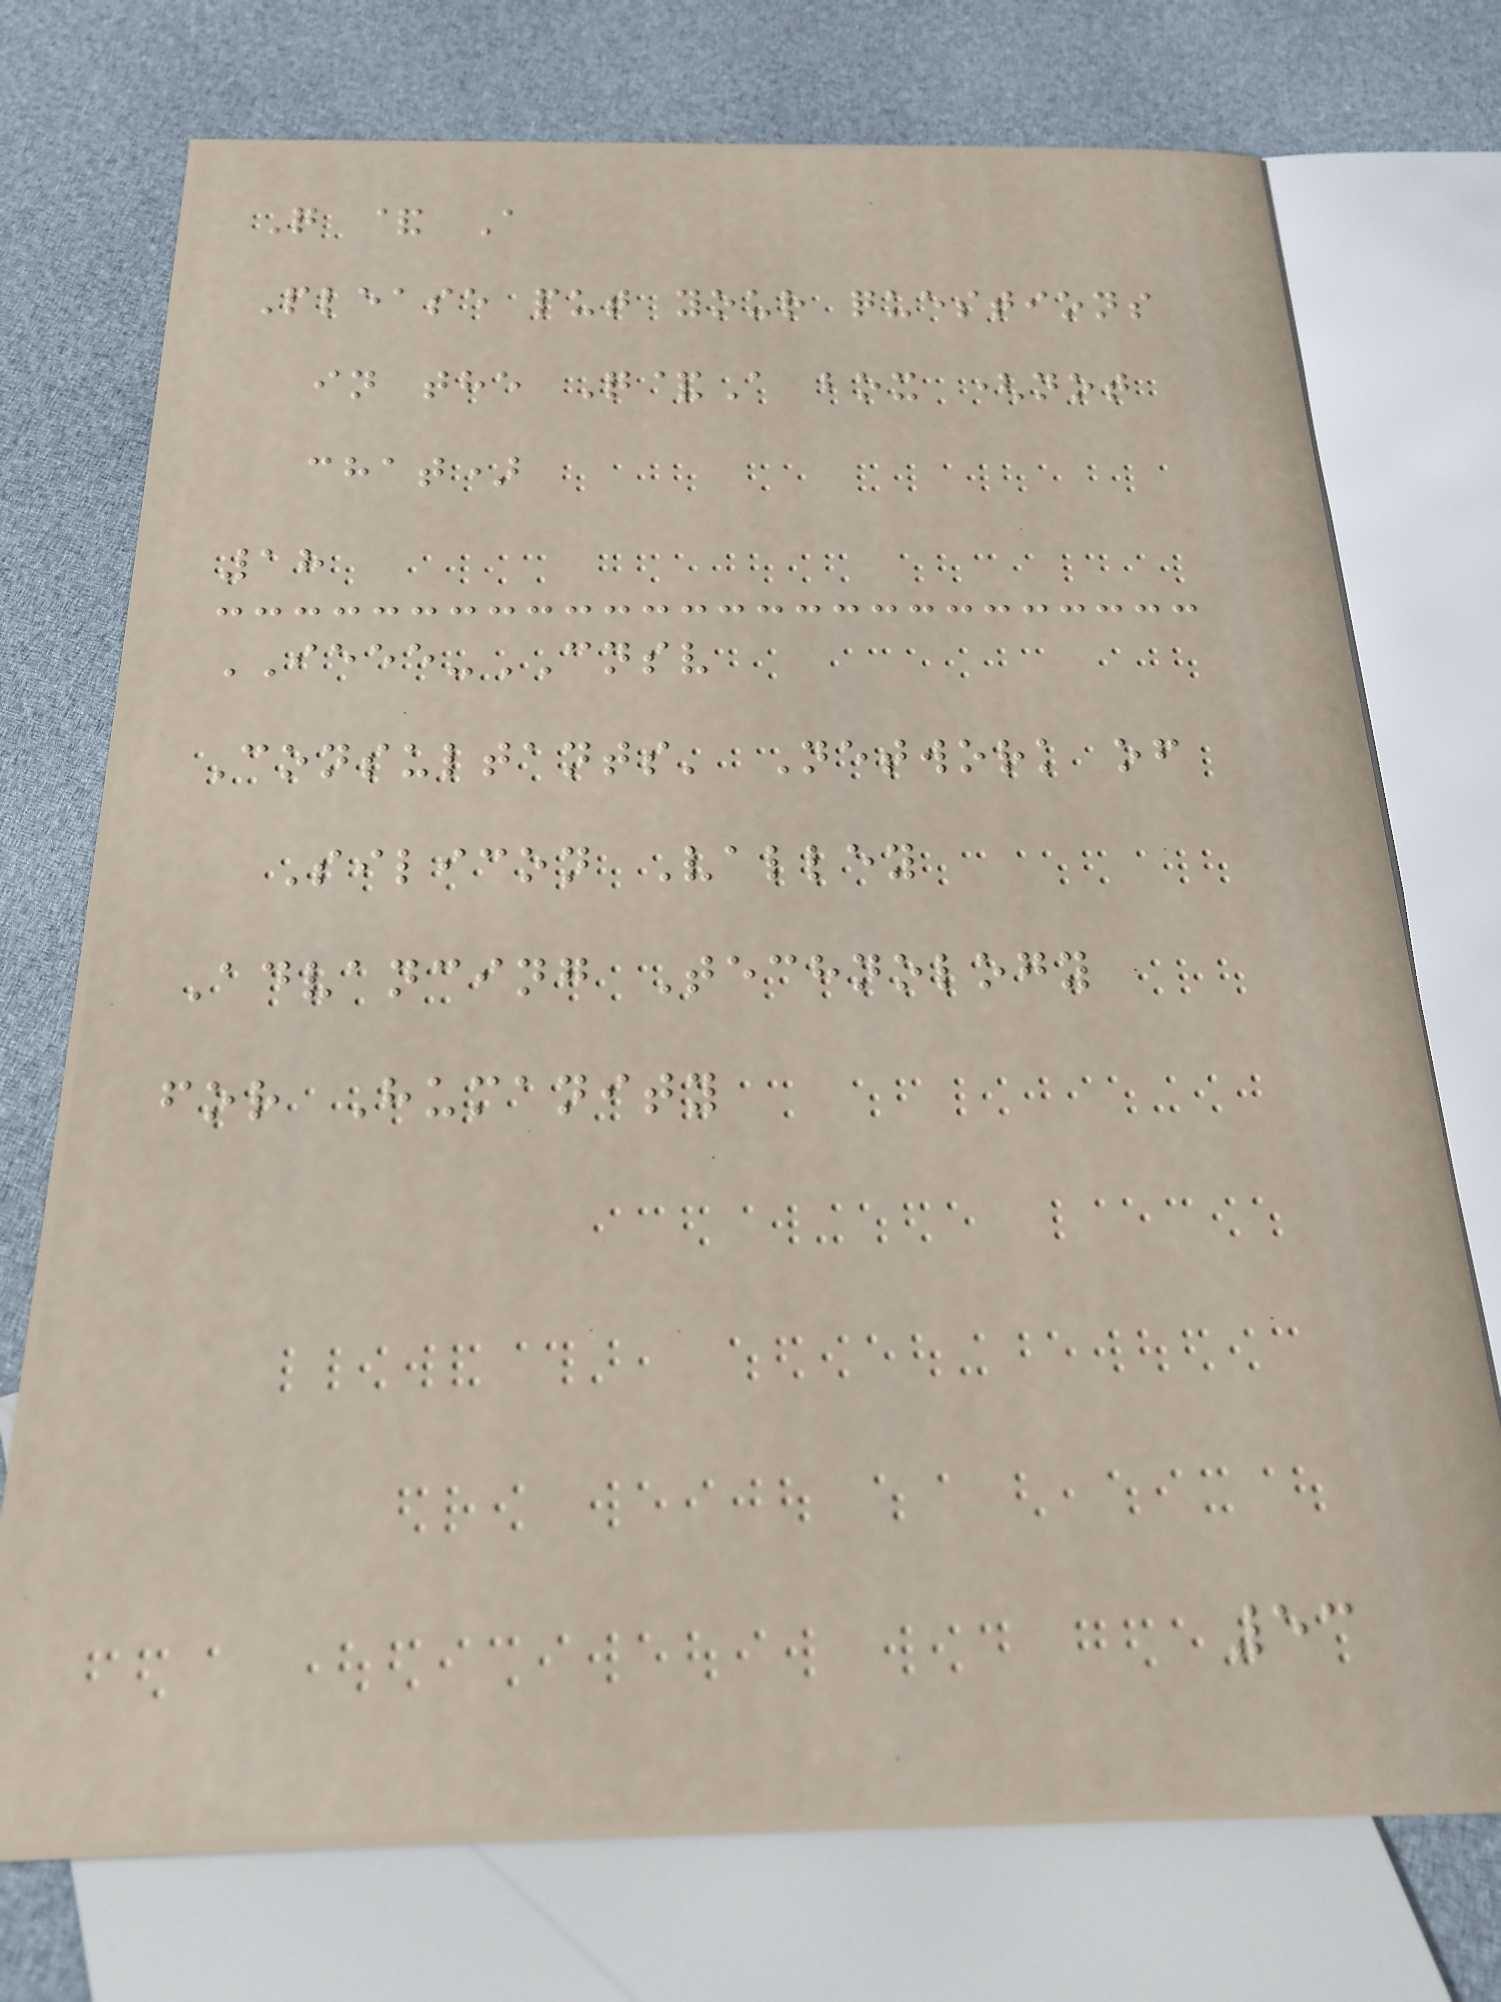Q & A
Please put your questions
in the Q&A box (not
chat)
18
IEEE-CNSV
Consultants' Network of
Silicon Valley
Advancing Technology
for Humanity
53
